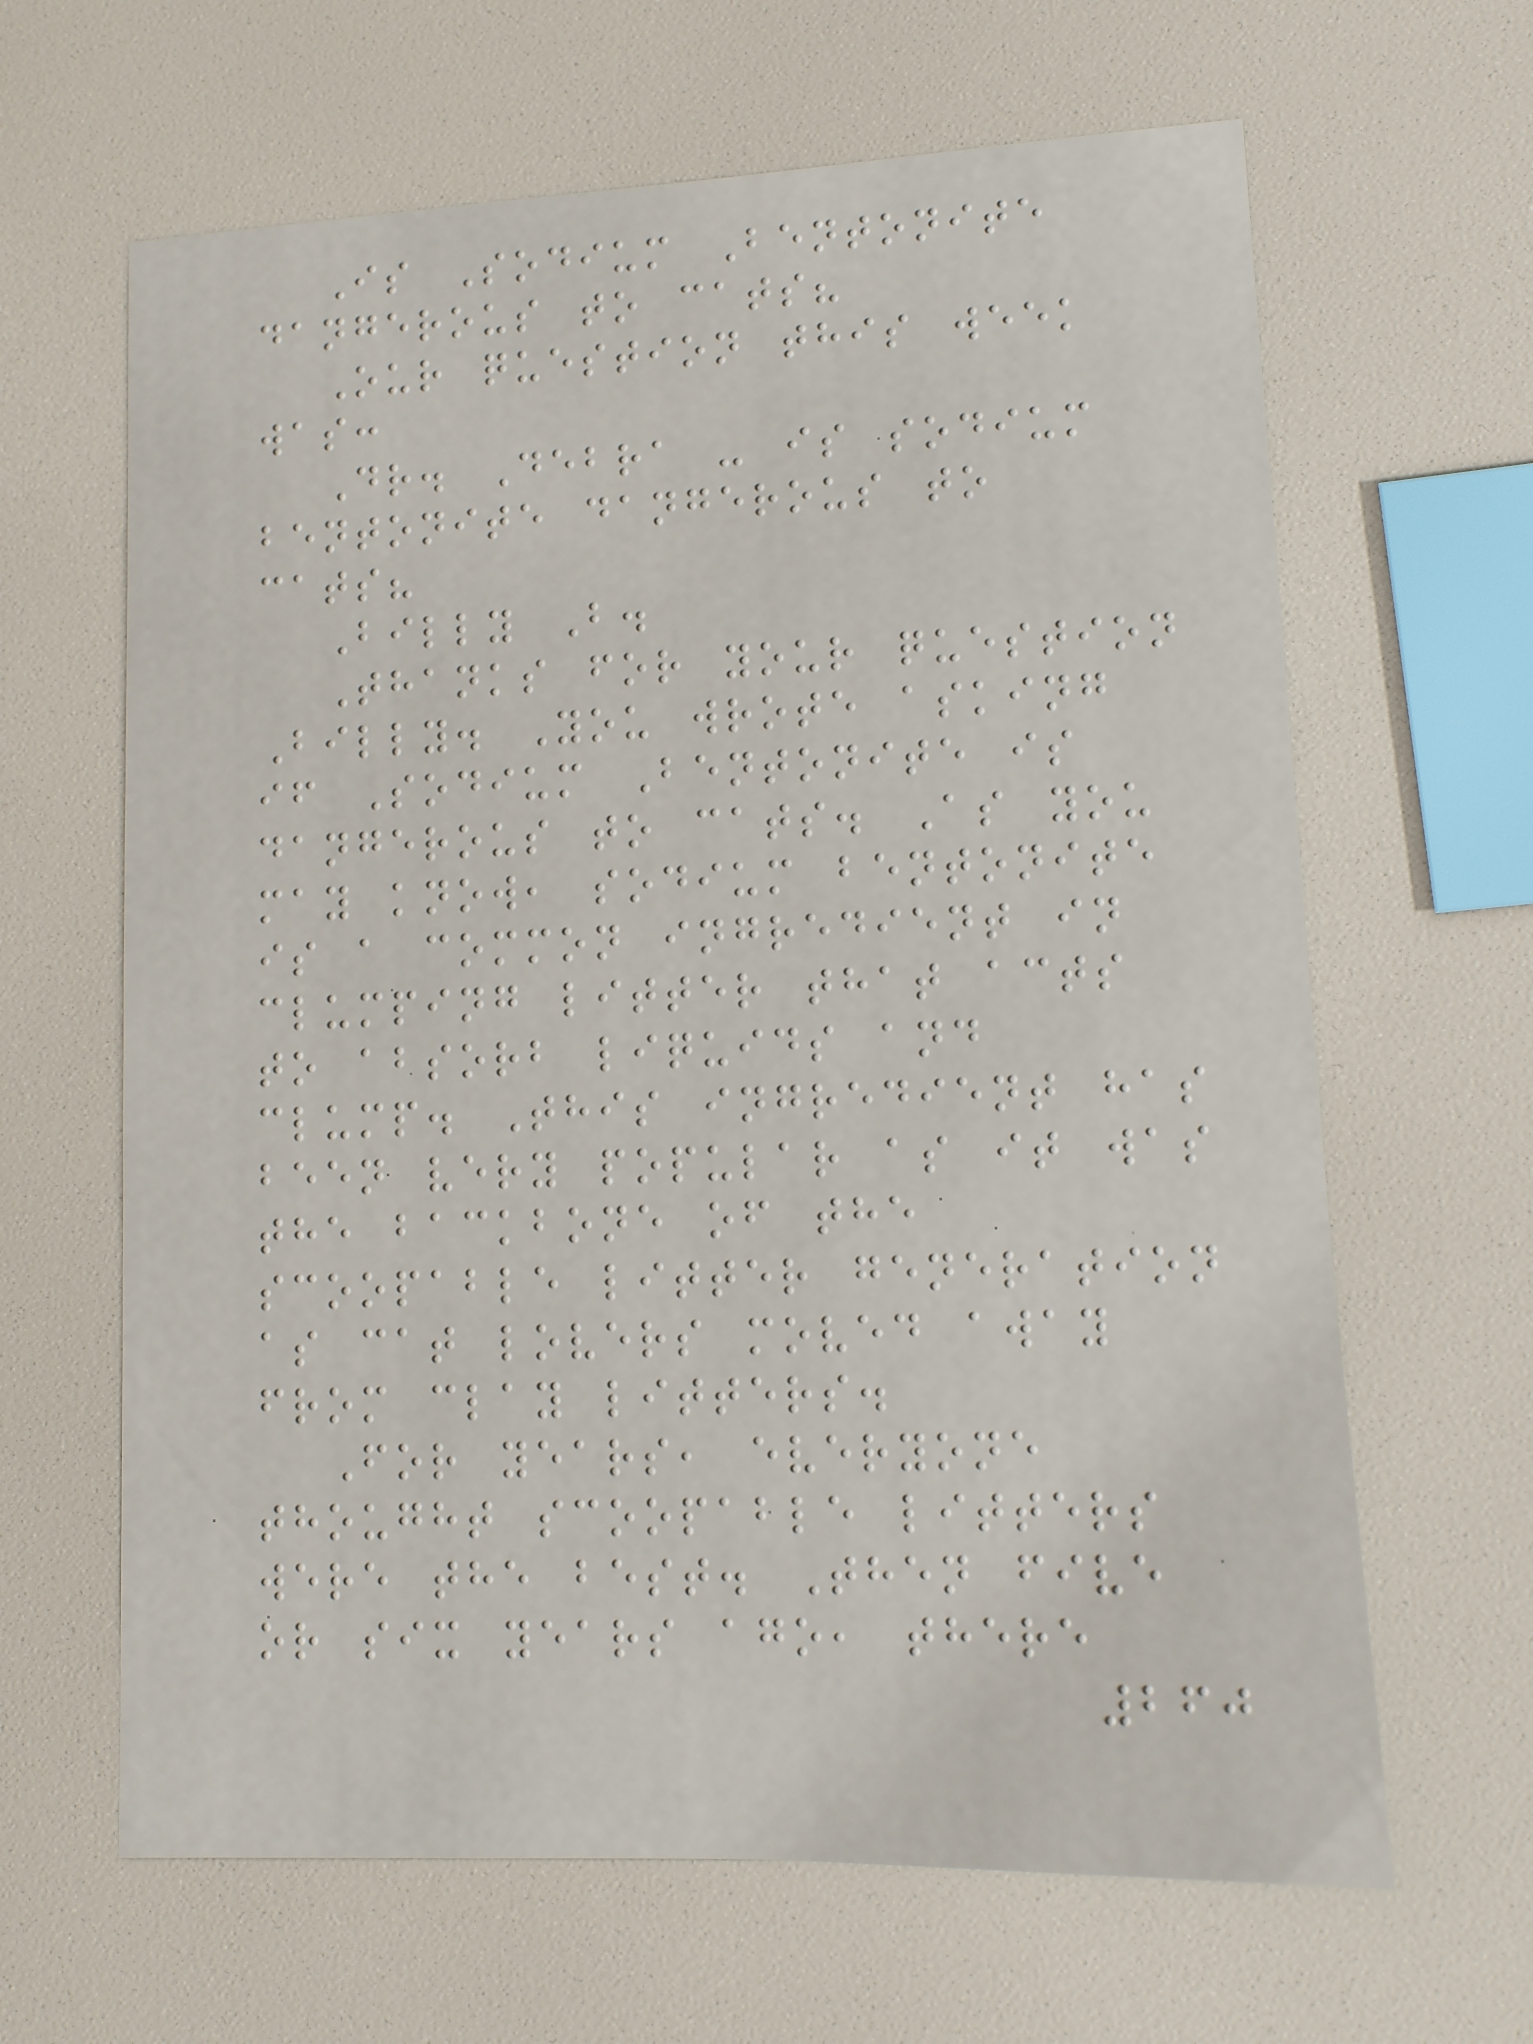Is Sodium Bentonite
dangerous to cats?
Our question this week
was:
Dr. Debra - is sodium
bentonite dangerous to
cats?
Billy B.
Thanks for your question
Billy. You wrote asking
if Sodium Bentonite is
dangerous to cats. As you
may know, sodium bentonite
is a common ingredient in
clumping litter that acts
to absorb liquids and
clump. This ingredient has
been very popular as it was
the backbone of the
scoopable litter generation
as cat lovers moved away
from clay litters.
For years, everyone
thought scoopable litters
were the best. Then five
or six years ago, there
260
